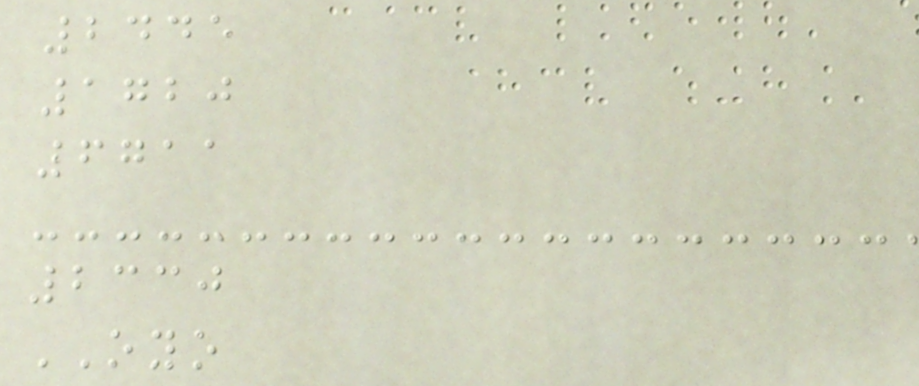2445
1720
6711
2330
OYO
